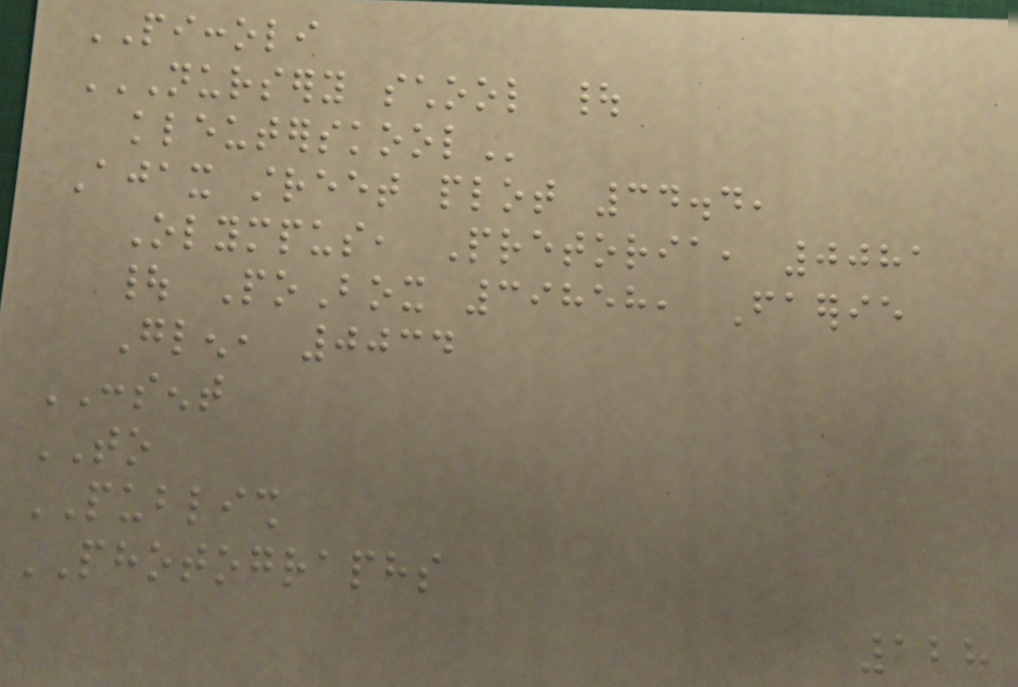PICCOLI
NURSERY SCHOOL |
KLEUTERSKOOL
Ajax street plot 34.4,
Olympus, Pretoria, 0081
| PoBox 39858, Faerie
Glen, 0034
CONSENT
TO
PUBLISH
PHOTOGRAPHS
128
